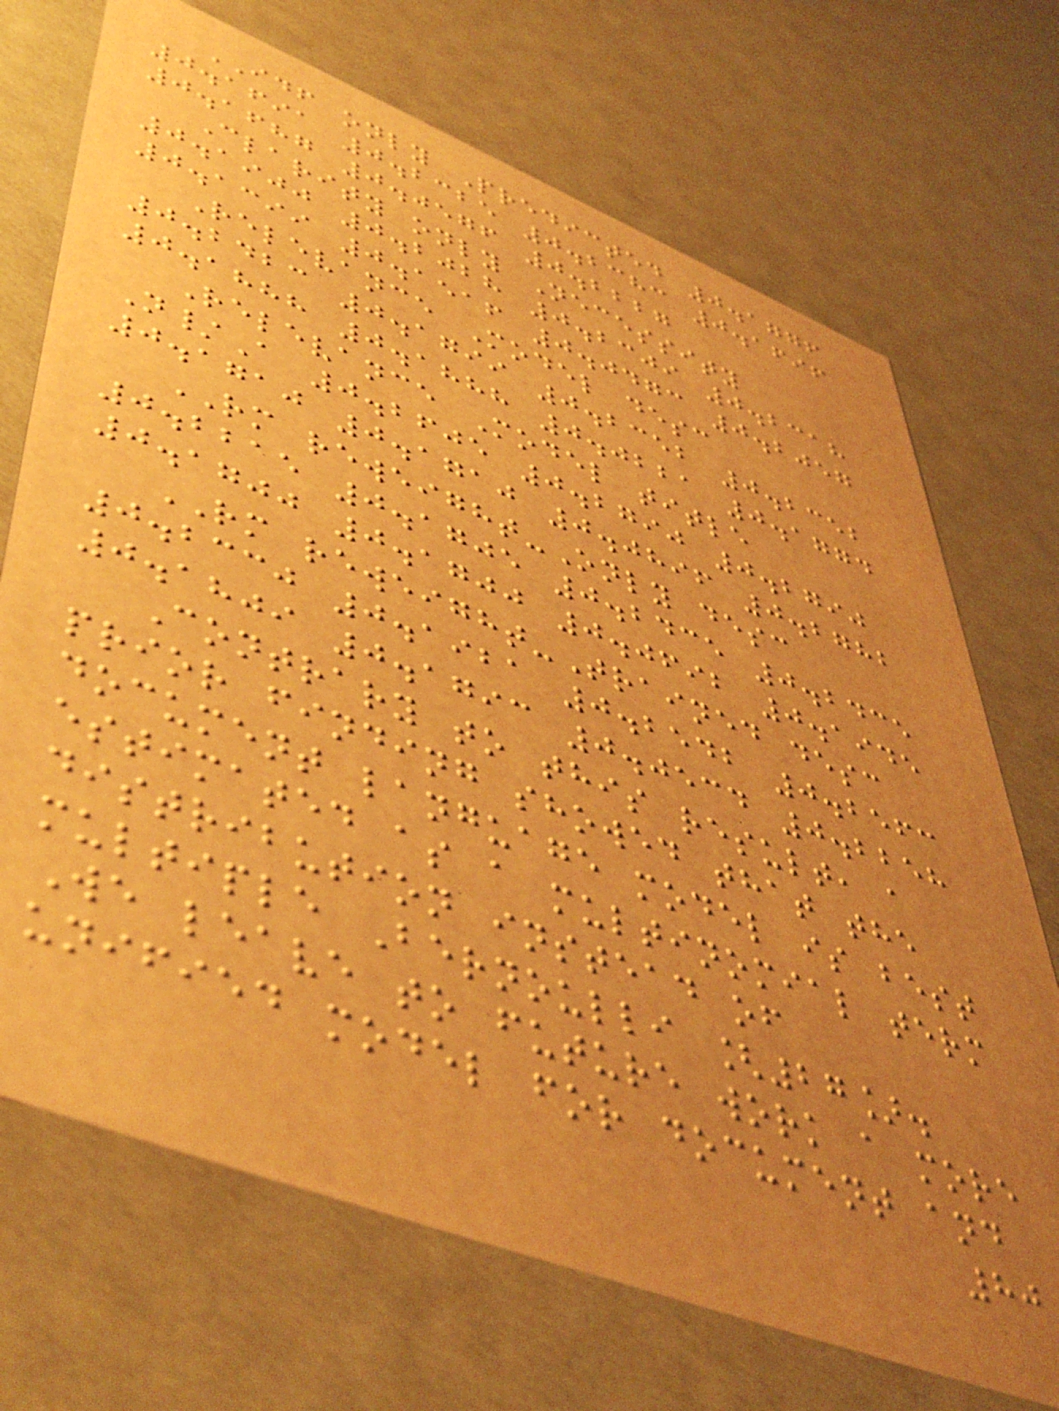IDF only Predicted 0.1776
0.1691 0.2325 0.2383 0.1696
0.1687 0.0576 0.2227
Clarity only Necessity
0.1900 0.2028 0.2309 0.2318
0.1399 0.1516 0.0473 0.2057
Relevance Model desc
0.2423 0.1799 0.2352 0.2352
0.1888 0.1888 0.0221 0.1774
Relevance Model title
N/A 0.2605 0.2790 0.2790
0.1710 0.1710 0.0896 0.2782
RM reweight-Only desc
0.2215 0.1705 0.2435 0.2435
0.1700 0.1700 0.0692 0.1945
RM reweight-Trained desc
0.2330 0.1921 0.2542 0.2563
0.1809 0.1793 0.0534 0.2258
Contrary to this result, a
prior finding showed that the
document language model is best
estimated as a multinomial term
distribution instead of
multiple Bernoulli [27].
We leave to future work a more
unified model for document and
80
